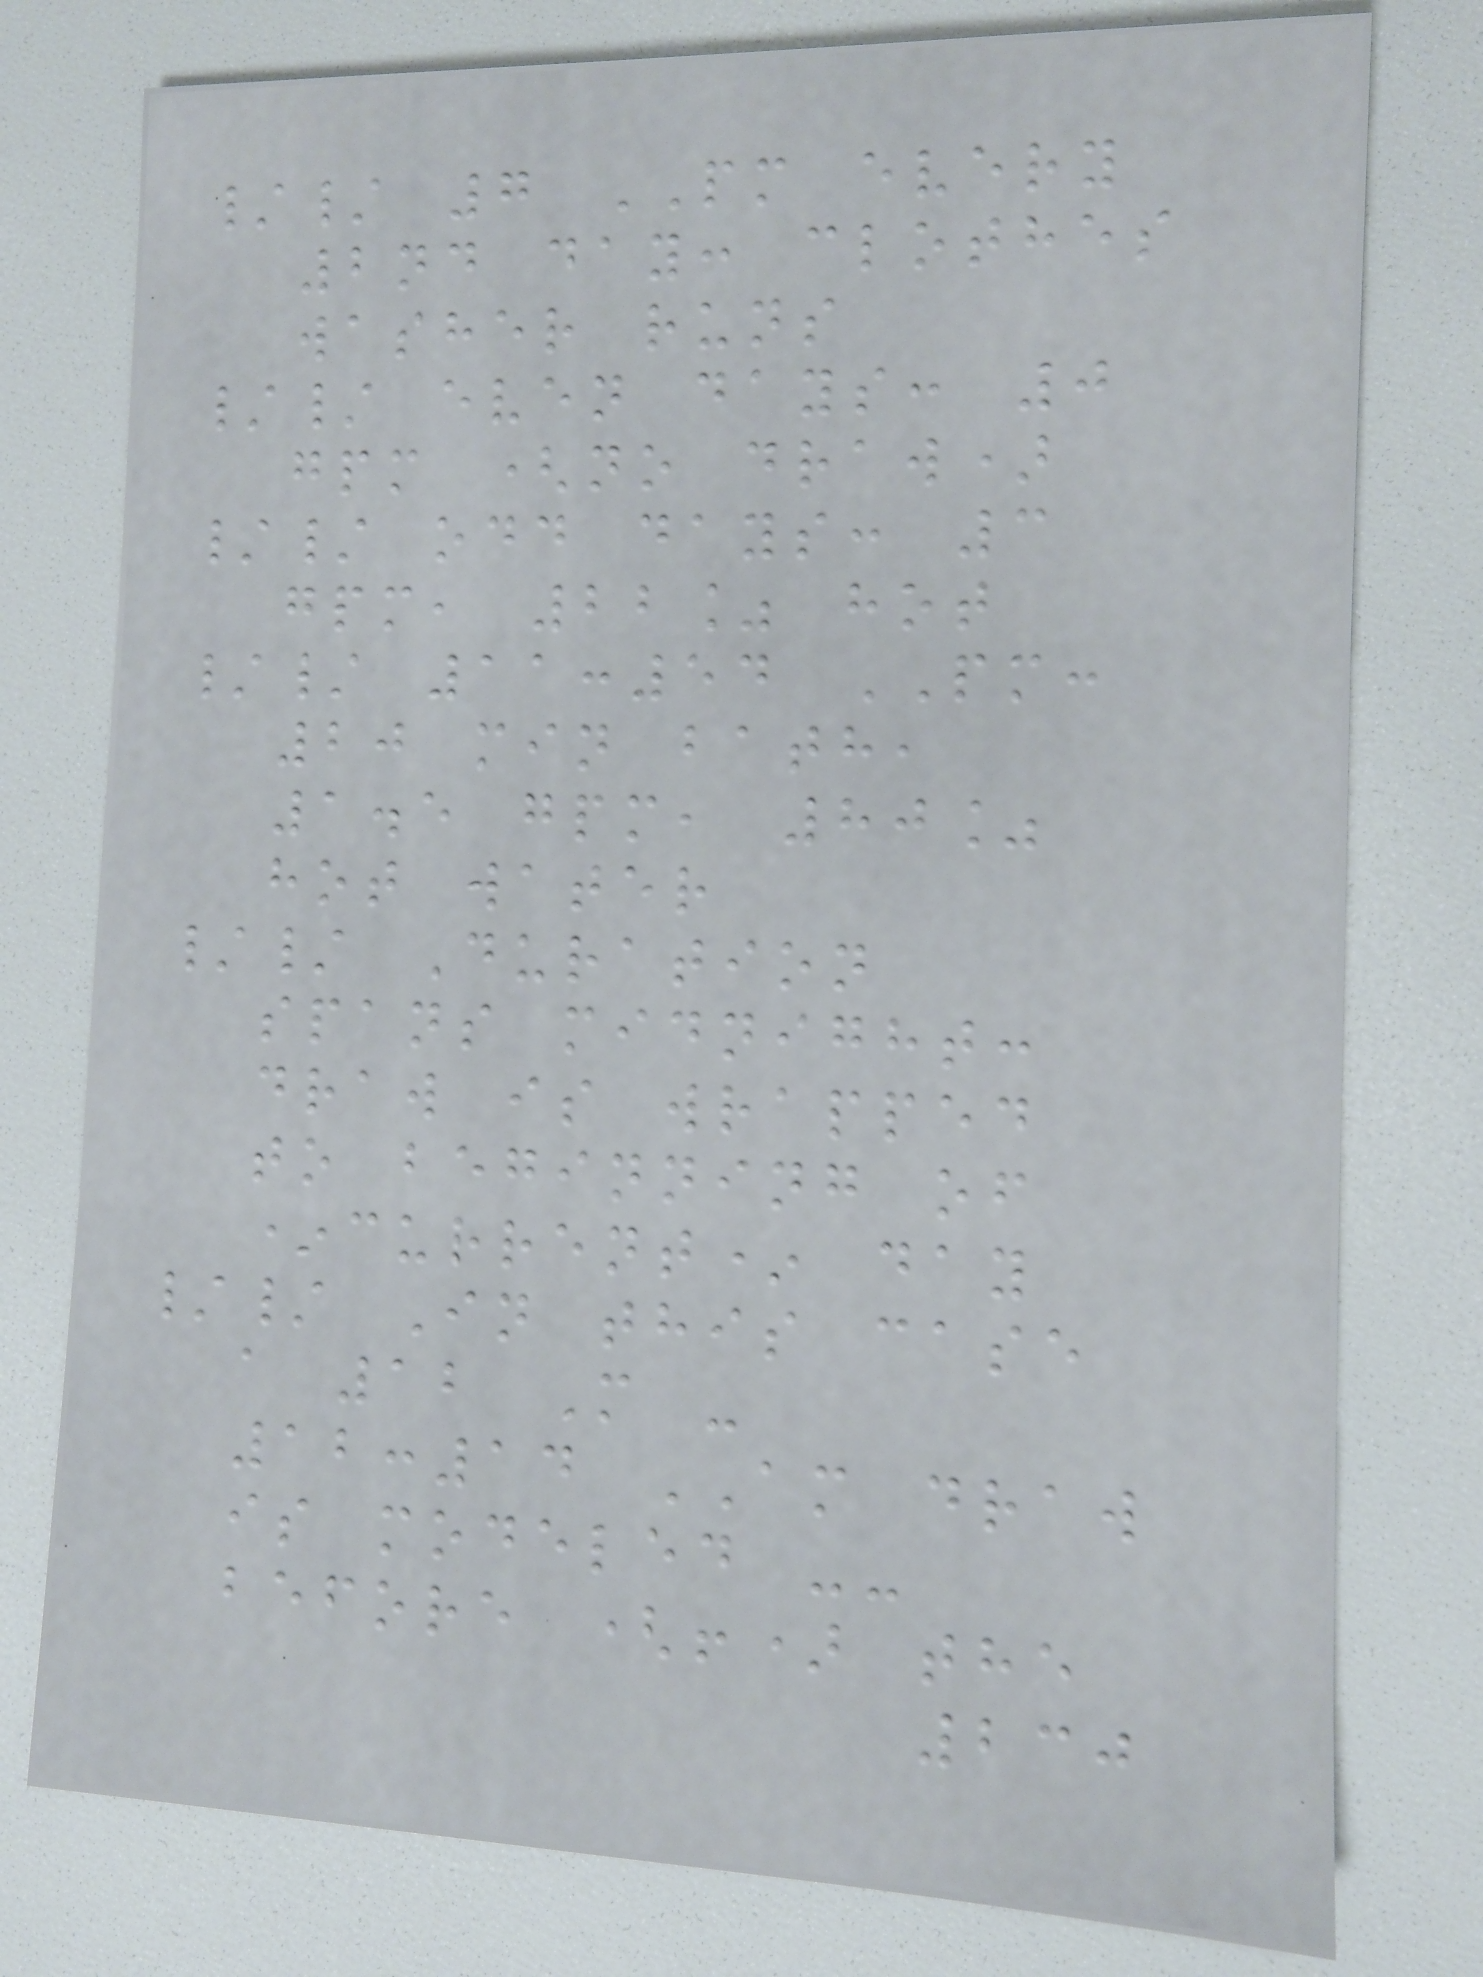// 7 PM every
2nd day: clothes
washer runs
// even days: 0
gpm (no draw)
// odd days: 3
gpm, 22% hot
// 11:54 PM:
20 min bath,
1.5 gpm, 80%
hot water
// Duration
spans midnight:
draw is wrapped
to beginning of
*current* day
// In this case
a 12 M -
12:14 AM draw
is modeled --
before (!) the
230
